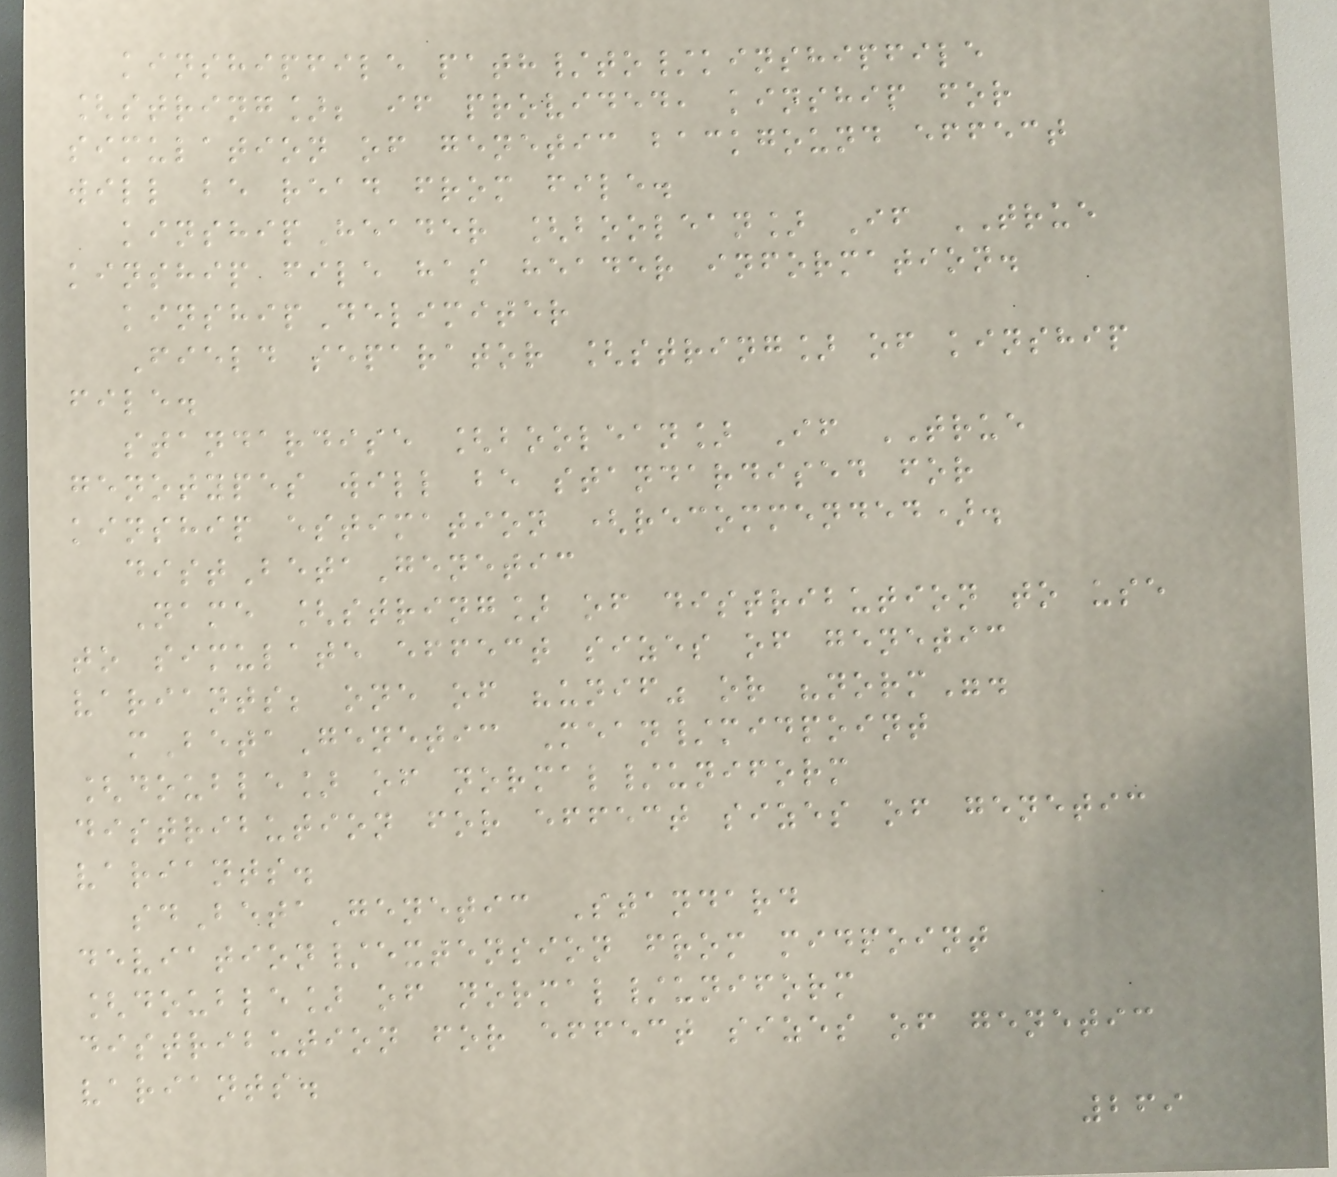kinshipfile path/to/kinshipfile
[string]; if provided, kinship for
simulation of genetic backgound effect
will be read from file.
kinshipHeader [boolean] If TRUE
kinship file has header information.
kinshipDelimiter
Field separator [string] of kinship
file.
standardise [boolean] If TRUE
genotypes will be standardised for
kinship estimation (recommended).
distBetaGenetic
Name [string] of distribution to use
to simulate effect sizes of genetic
variants; one of "unif" or "norm".
mBetaGenetic Mean/midpoint
[double] of normal/uniform
distribution for effect sizes of genetic
variants.
sdBetaGenetic Standard
deviation/extension from midpoint
[double] of normal/uniform
distribution for effect sizes of genetic
variants.
269
